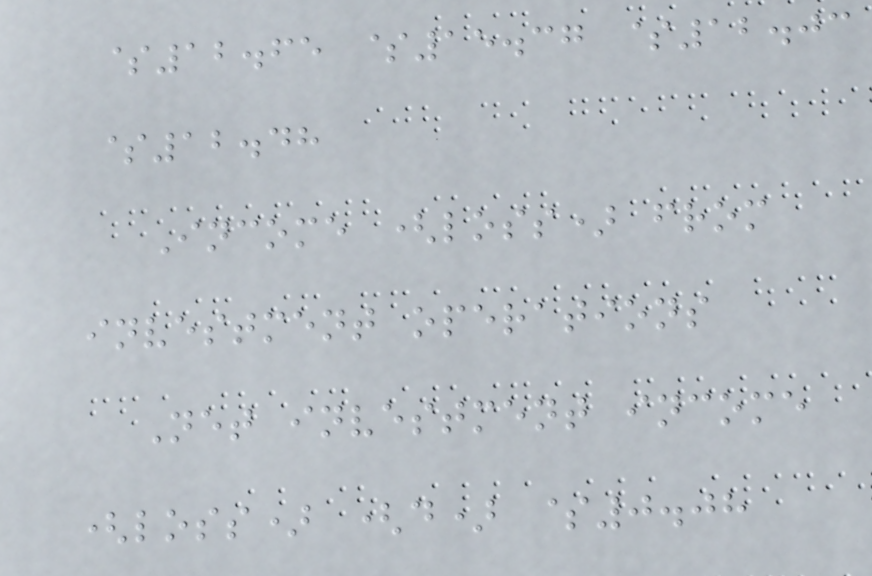$12.65 $15.37 $12.03
$12.48
Income (loss) from
investment operations
Net investment income
(loss) (d) $0.08
